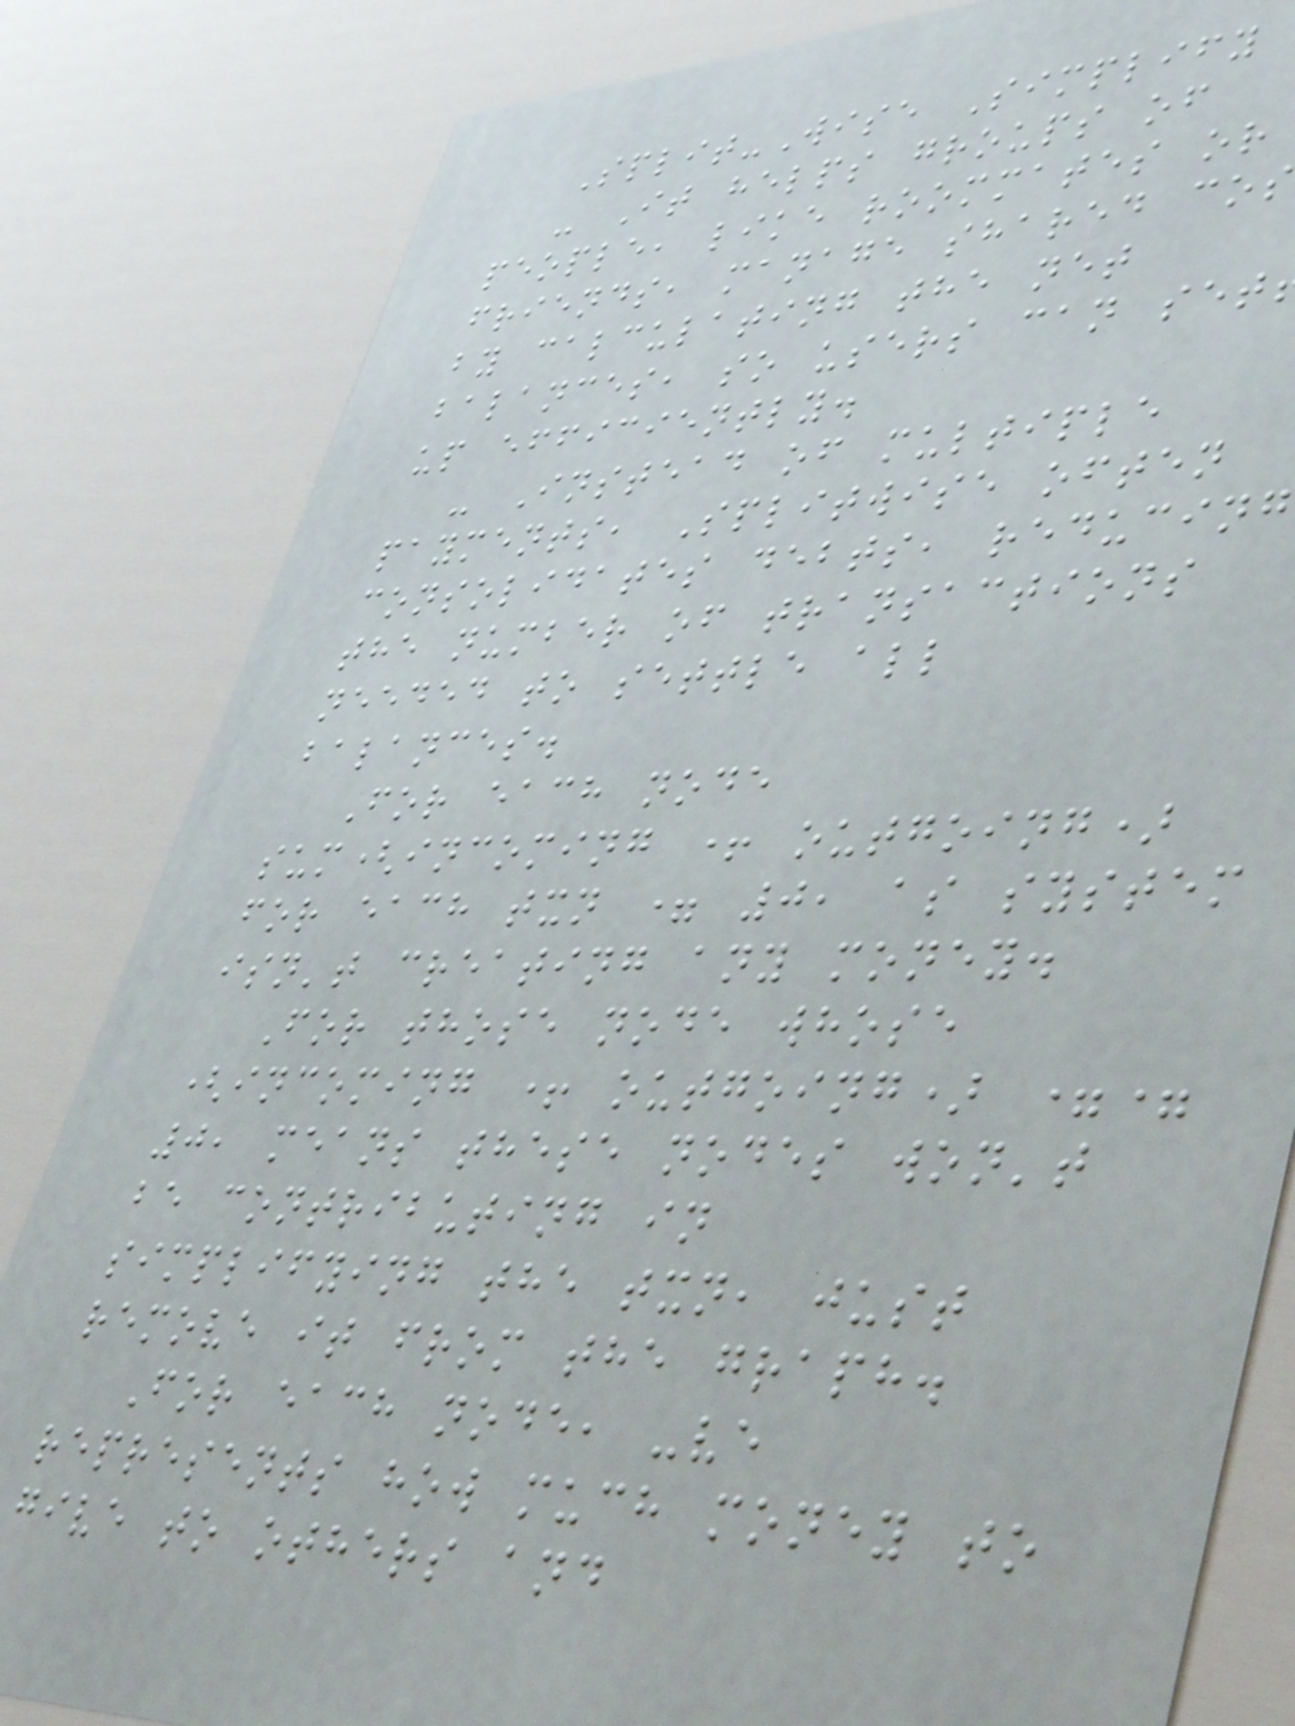Split-Wise Simplify
- It helps groups of
people, like roommates or
friends, manage shared cos
by calculating the net
balances, so users can set
up efficiently.
- Instead of multiple
payments, Splitwise often
consolidates debts, reducing
the number of transactions
needed to settle all
balances.
For each node
sum(incoming + outgoing)
for each txn = 0, as system
isn't creating any money.
For those node whose
(incoming + outgoing) ==
0, means these nodes won't
be contributing in
simplifying the txn, just
remove it from the graph.
For each node, -ve
represents how much money to
give to others and
